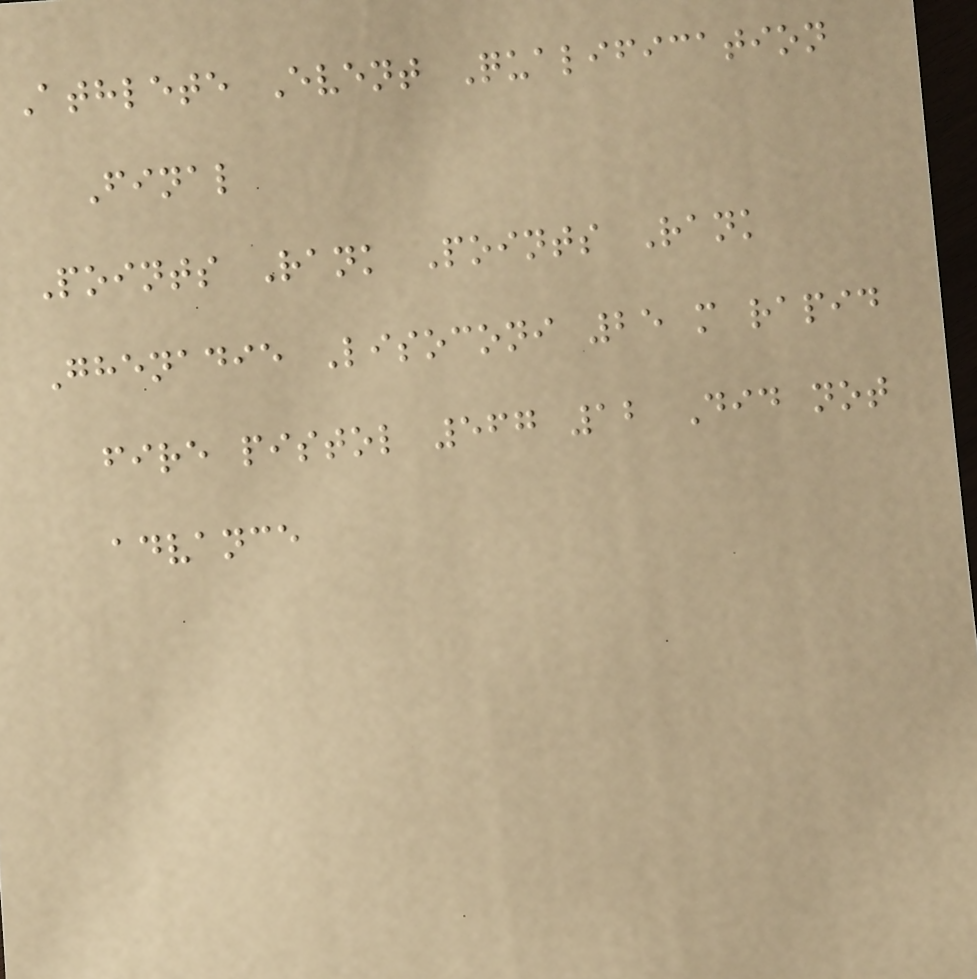Athlete Event Qualification
Final
Points Rank Points Rank
Ghenadie Lisoconi 25 m rapid
fire pistol 567 12 Did not
advance
